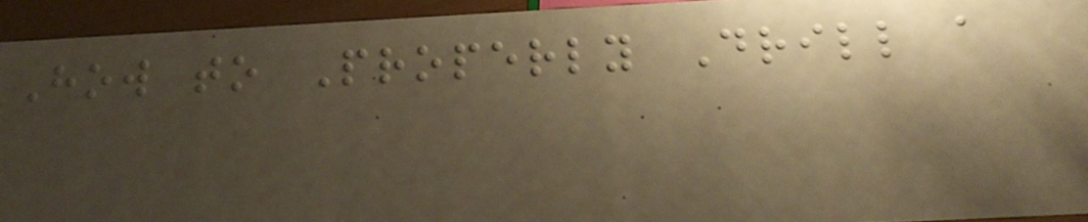How to Properly Drill a
